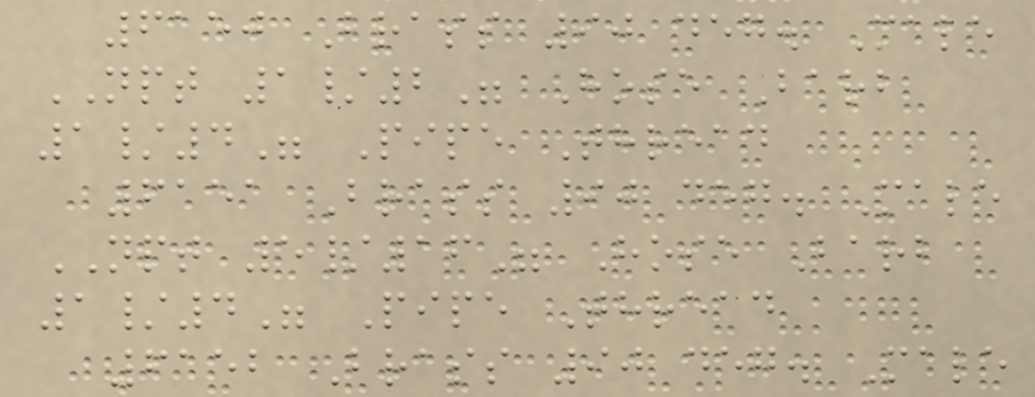6150 Brass 90 deg. Male
NPT 1/2" Hose Barb
1/4" Pipe Thread
6151 Brass 90 deg. Male
NPT 5/16" Hose Barb
1/4" Pipe Thread
6152 Brass 90 deg. Male
